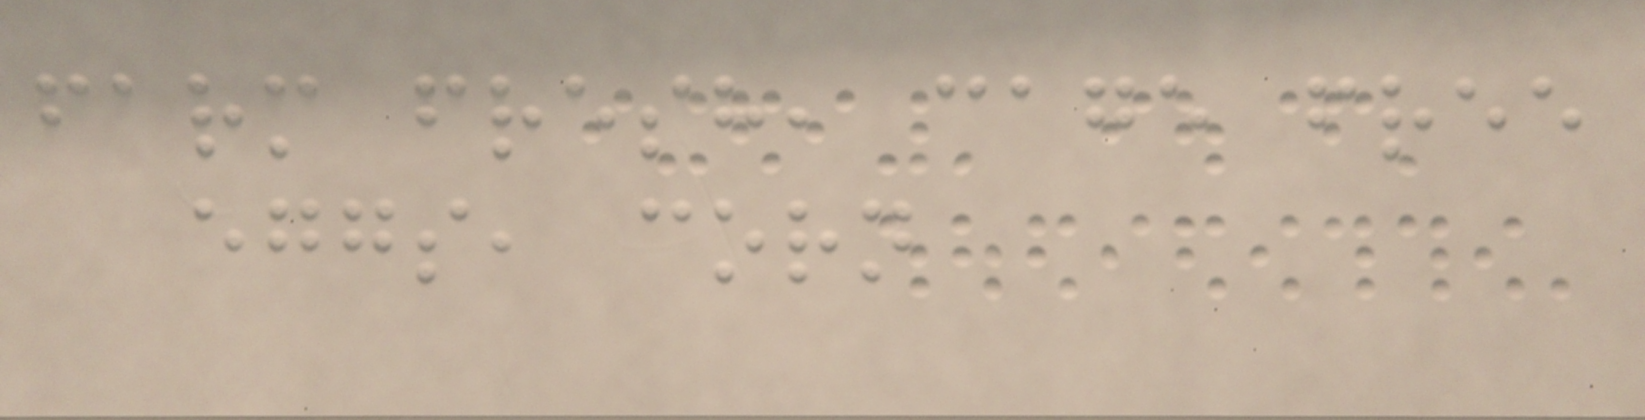farm fresh, cage free
eggs, corn
